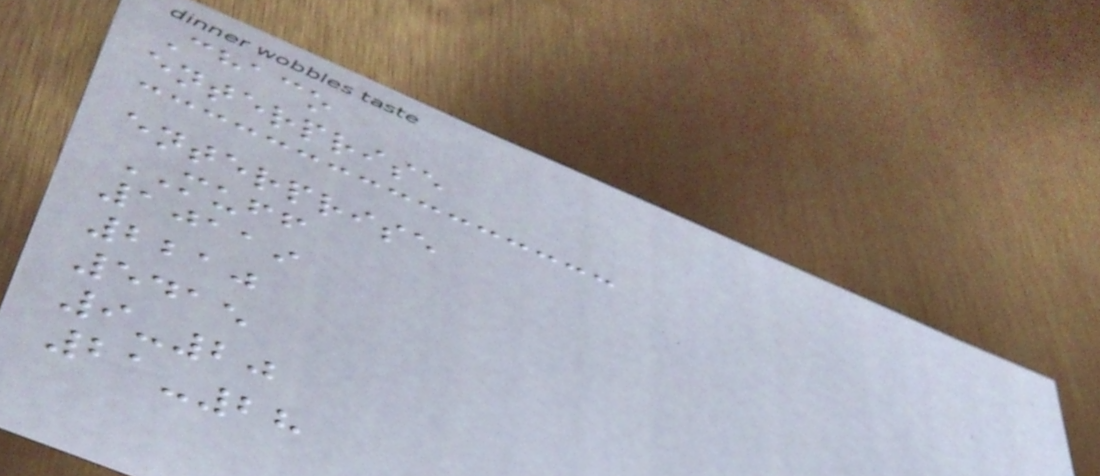Chaco
enterprise
enterprise
MUFF
10119
2210
5415
9-20
21-28
